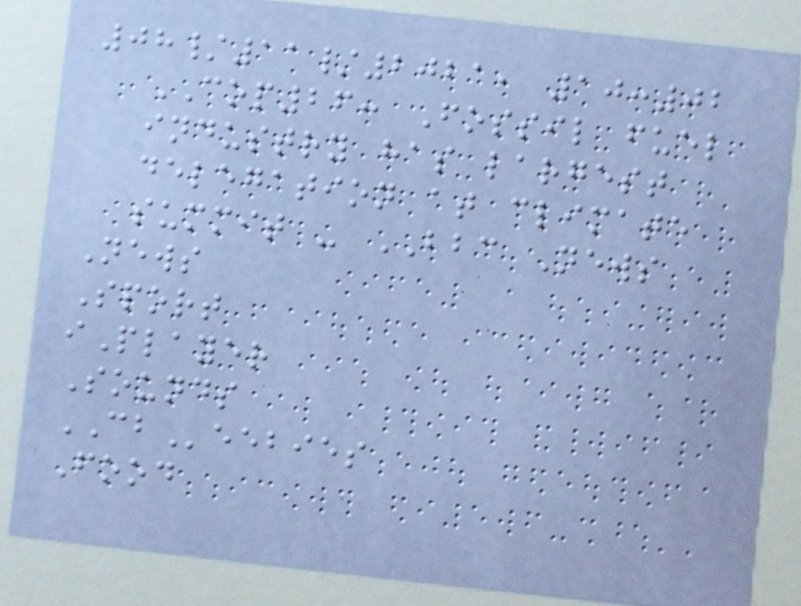08/11/2021, 10:02
COP26: Fossil fuel
industry has largest
delegation at climate
summit - BBC News
News
Sport
iPlayer
Sounds
CBeebies
Food
